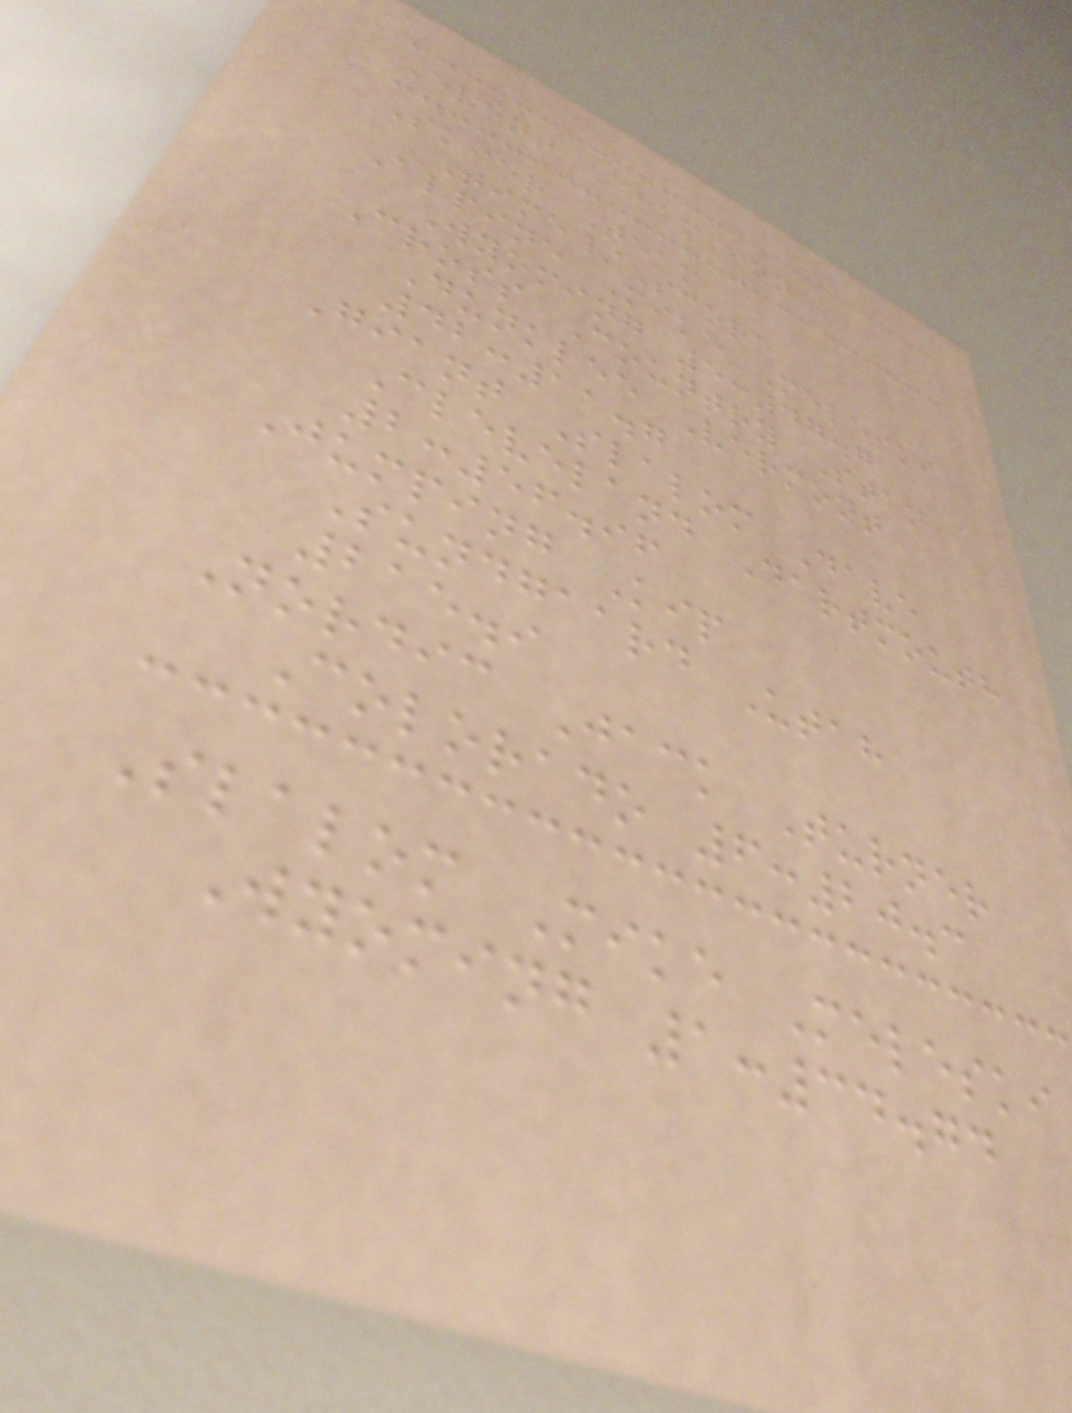Event Champion
Skier Team
Time/Score
Alpine Mike Meleski
Wyoming 5:47.7
Cross Country Stan
Dunklee Vermont
42:11.7
Giant Slalom Dave
Cleveland Dartmouth
2:56.96
Jumping Kip
Sundgaard Utah
215.9
Nordic Jack Turner
Colorado 6:20.3
Slalom Mike Meleski
Wyoming 1:34.74
